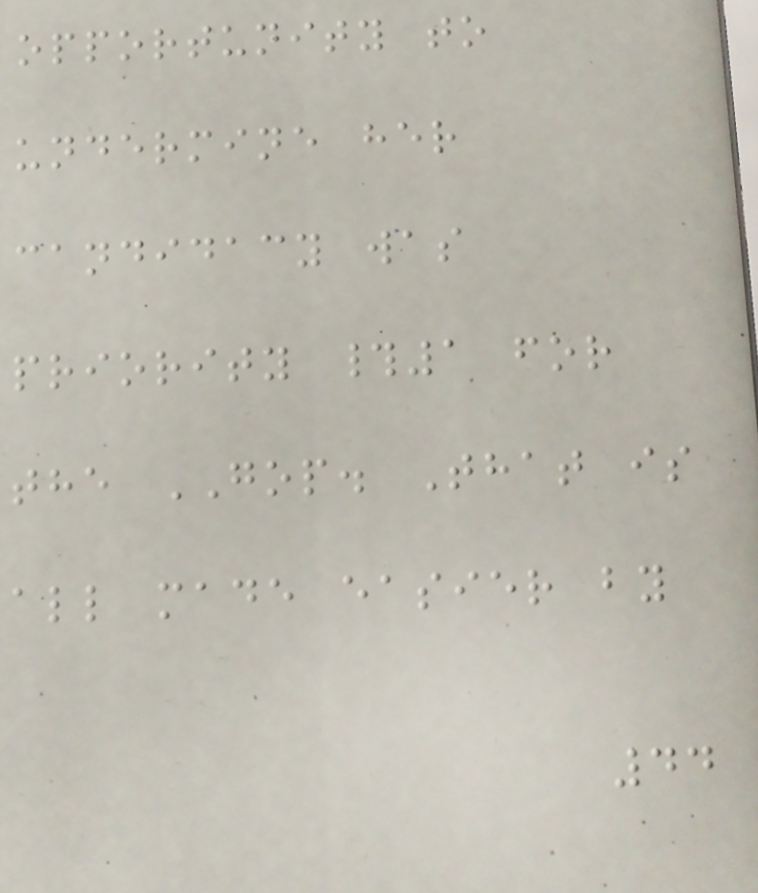opportunity to
undermine her
candidacy was
priority #1 for
the GOP. That is
all made easier by
44
